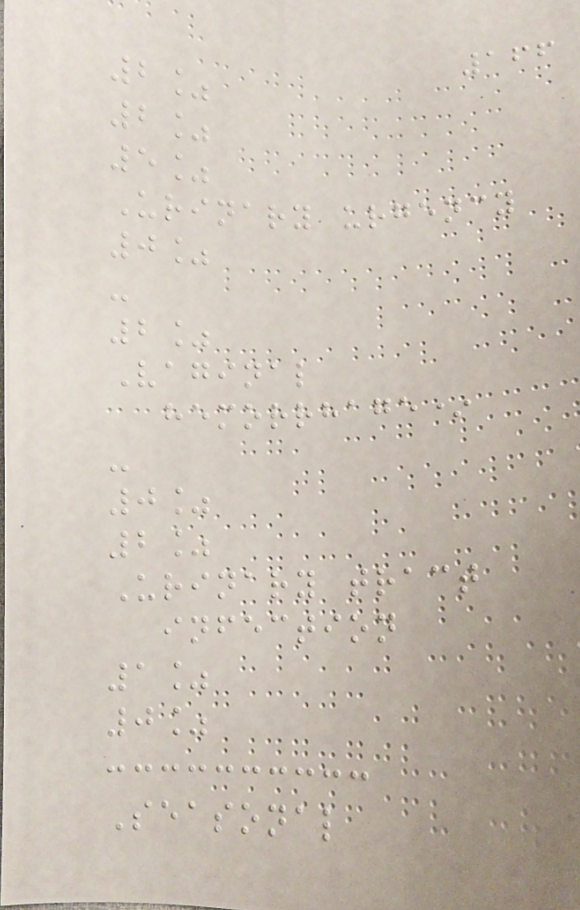166
2%
2%
5%
Urinary urgency
0%
-
2%
Vaginal
hemorrhage*
-
0%
2%
Urinary tract
infection
1%
0%
Seasonal
